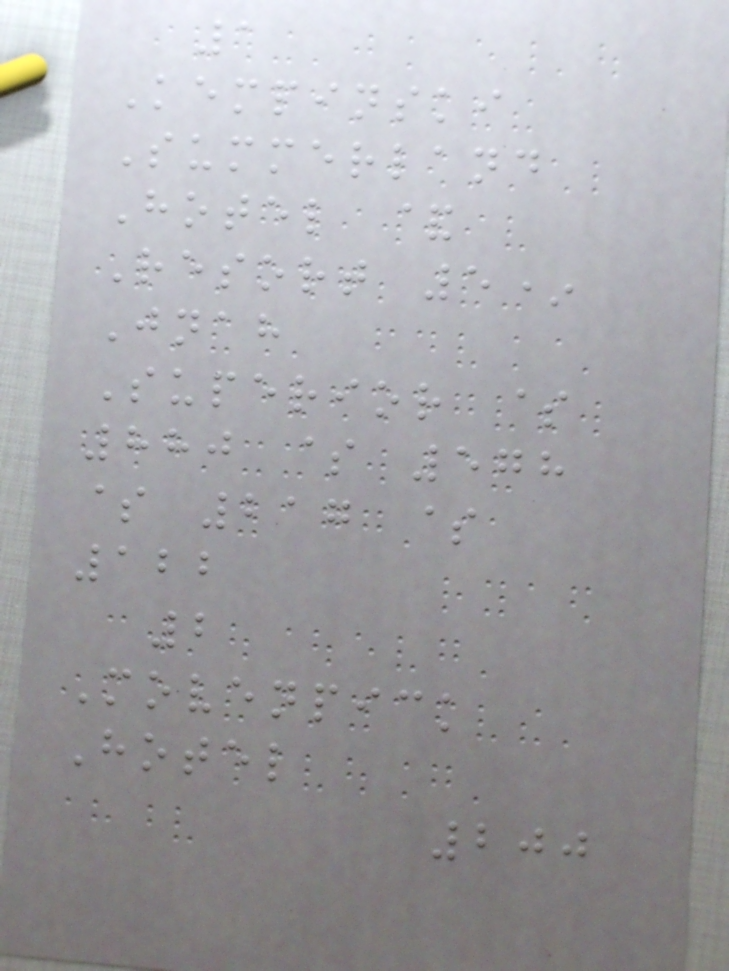1
Kempinski
Summerland
Hotel &
Resort 5*
Jnah
Superior $
880 $ 578
$ 217 $
122
2
Movenpick
Hotel
200
